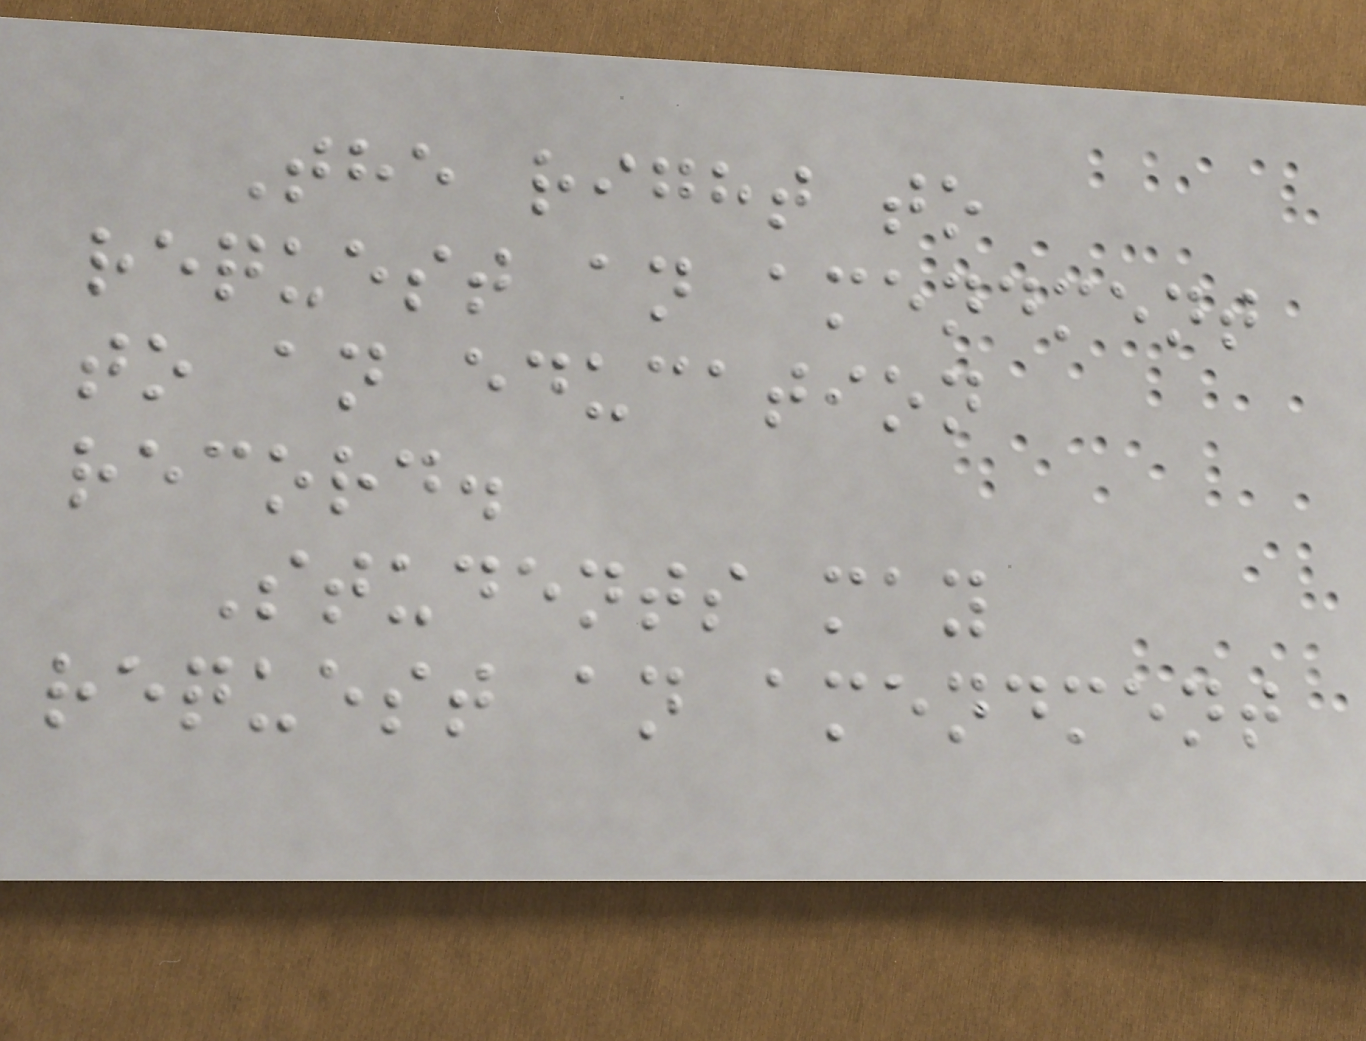The right to
request an amendment
to an education
record.
Students may
request an amendment
